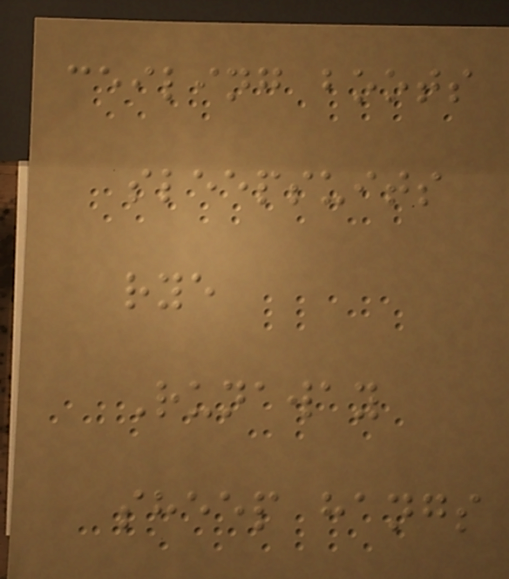ceiling boots
sleepsuits
rye
Runaway
sheep hangs
